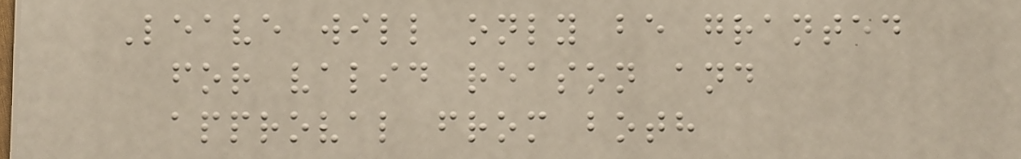Leave will only be granted
for valid reason and
approval from both
